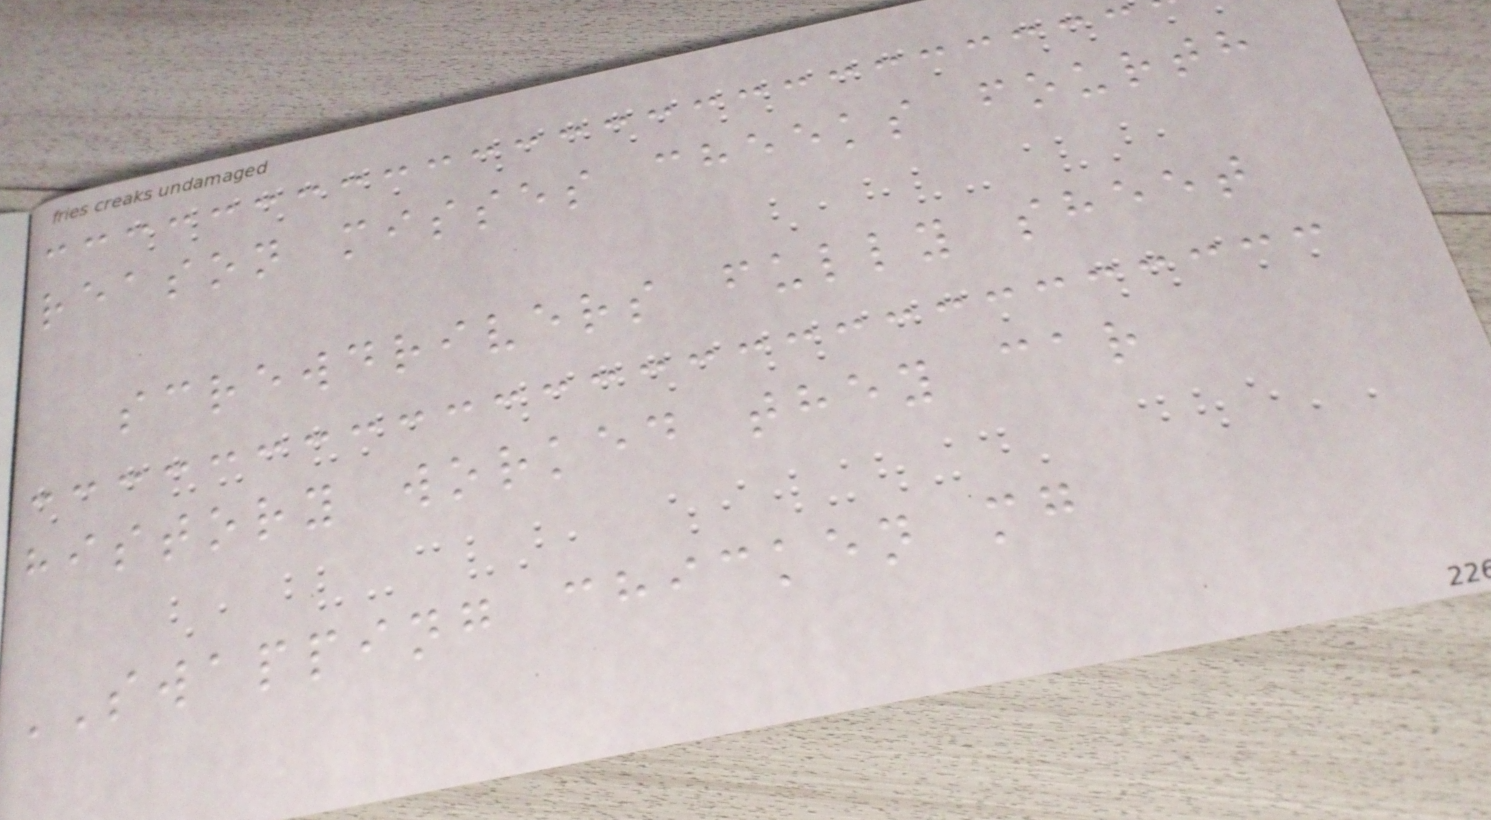reason misses cheeks fourth
screwdrivers fully sheet
history worked they car
SWAPPING chicken mg
